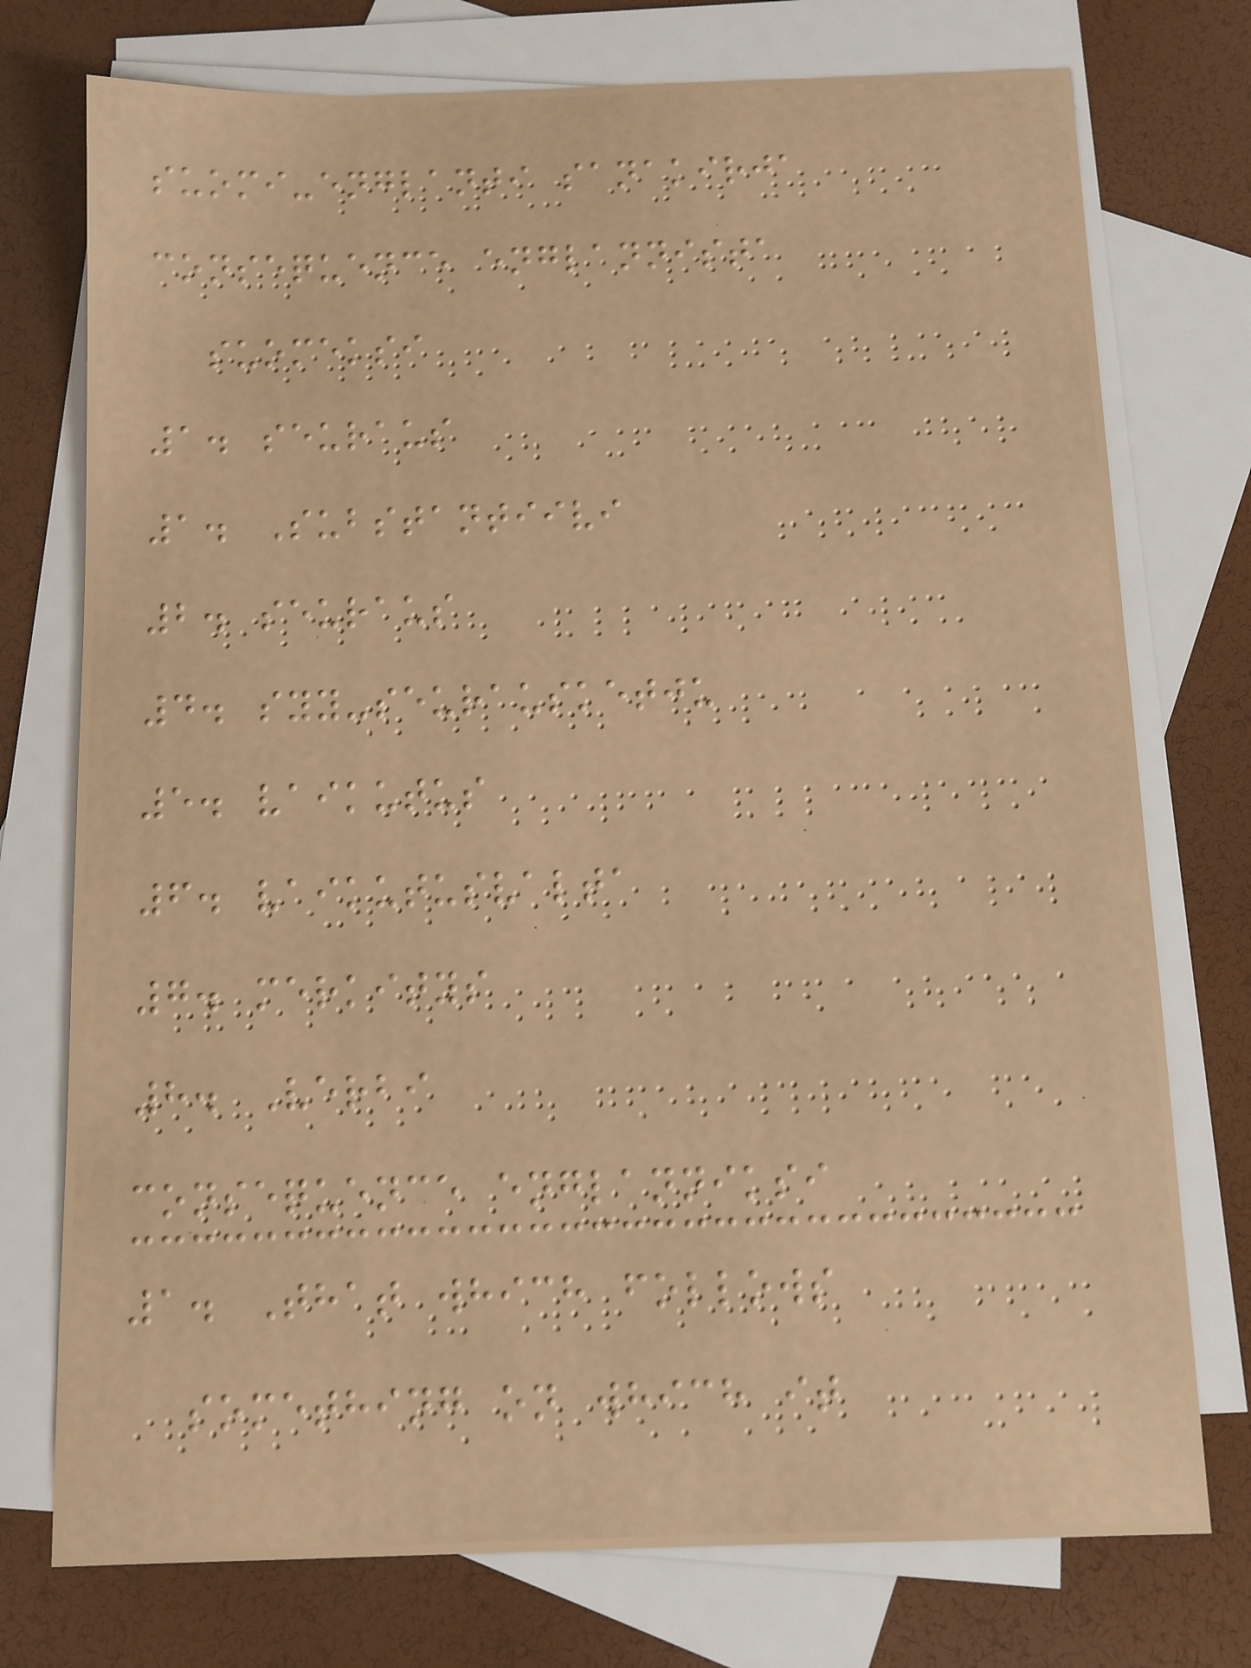suomi-englanti sanakirja
consequence englannista
suomeksi
1. seuraus
1. Substantiivi
2. seuraus
4. syy-seurausketju
5. vaikutus
6. vaikutusvalta
7. merkitys
8. Verbi
consequence englanniksi
1. That which follows
something on which it
